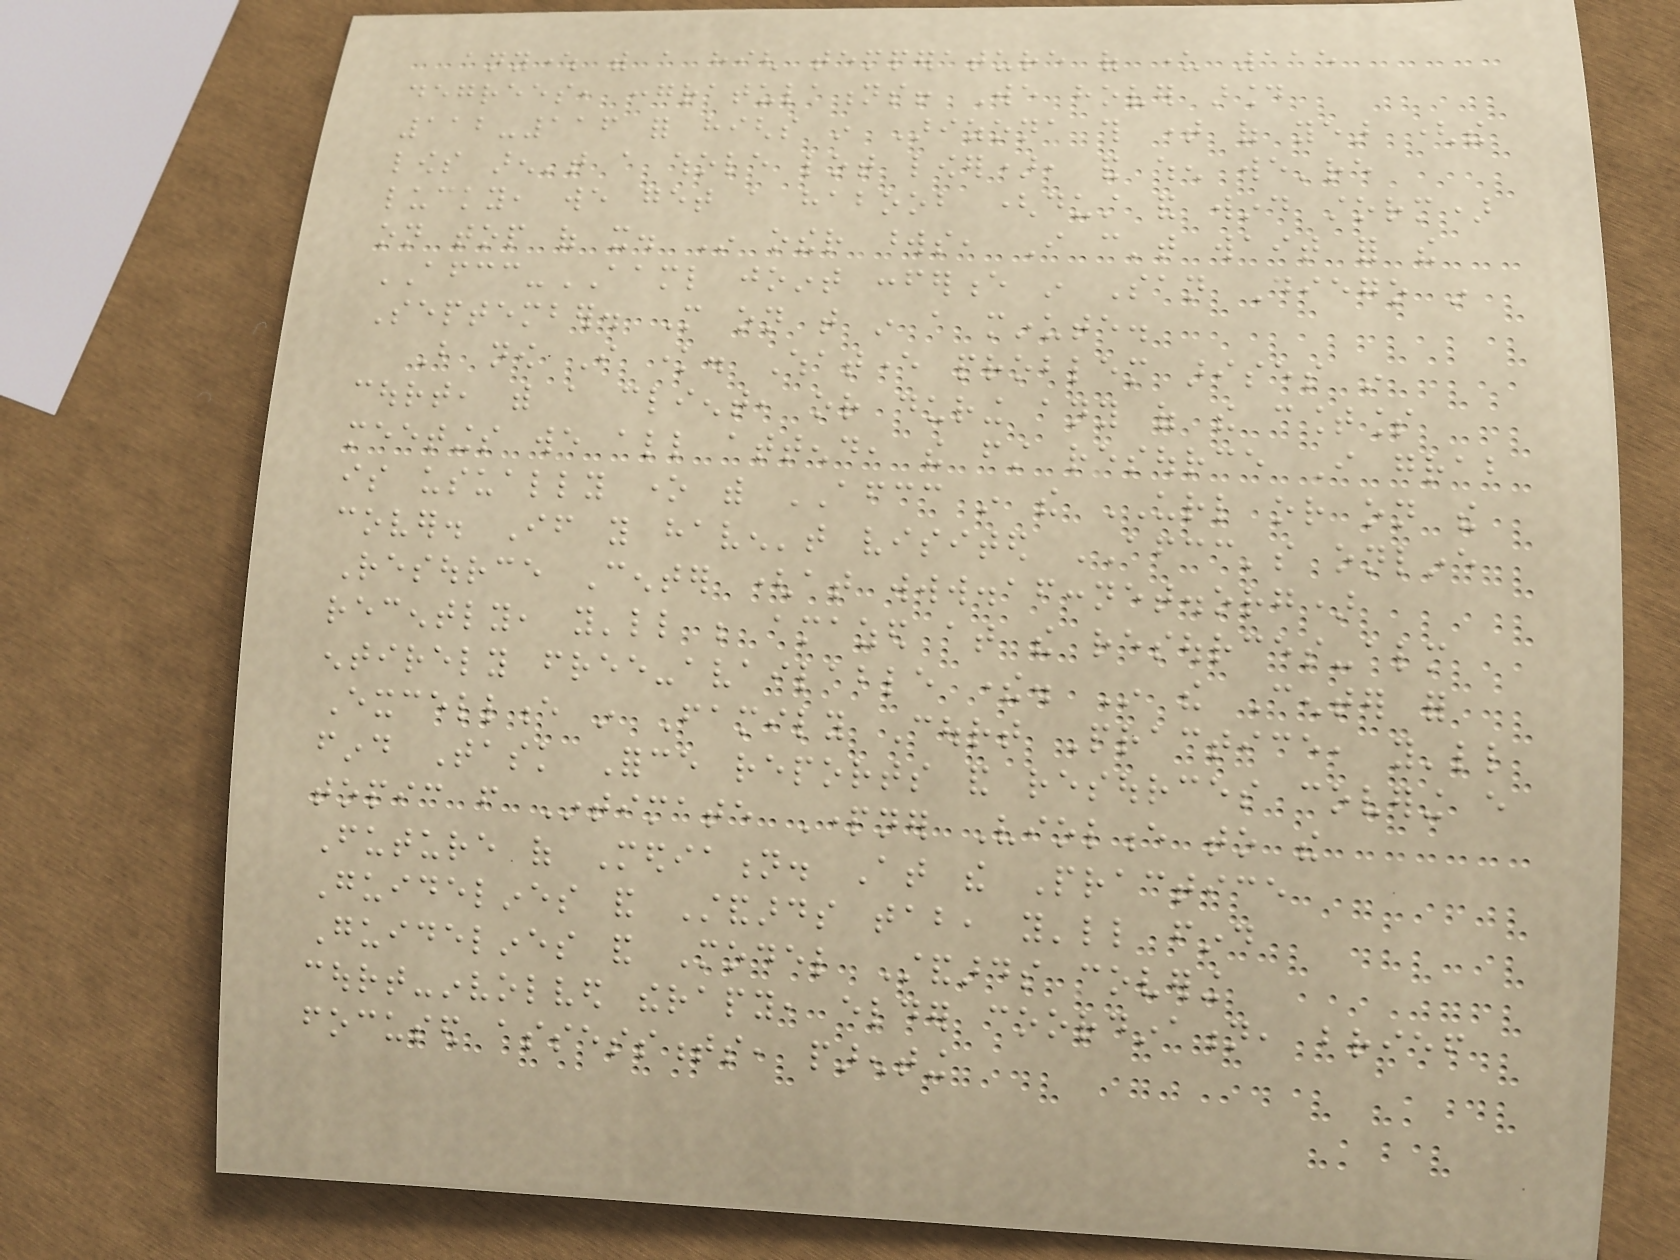anywhere with a high temperature of under 115
degrees, congratulations! We hover around
112-116 for highs in Arizona this time of year (the
lows aren't a whole lot lower), and when we're
lucky, we get a haboob (dust and wind storm)
on top of it. In other words, I can't wait for the
AFCC-AAML joint conference in San Diego in
September. More on that in a minute.
But now I know. Whatever problem arises in
court, with a client, or during any of the countless
meetings we all attend, the first resource I grab
is usually one with AFCC in the URL or on the
cover. If you haven't visited AFCC's online
Resource Center (at www.afccnet.org)
recently, you'll be amazed at the resources-almost
entirely free-available there. In the Center for
Excellence in Family Court Practice, you'll
find Task Force reports and resources covering every
topic from Intimate Partner Violence to the
Future of Mediation. At the Practice
Guidelines and Standards tab, you'll find
Guidelines and Model Standards covering
court-involved therapy, elder coordination, brief
focused assessments, parenting
